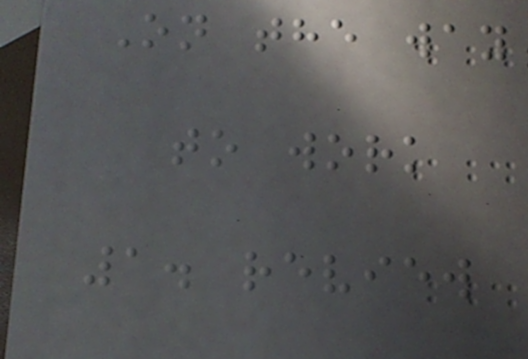On the way
to work
1. review
